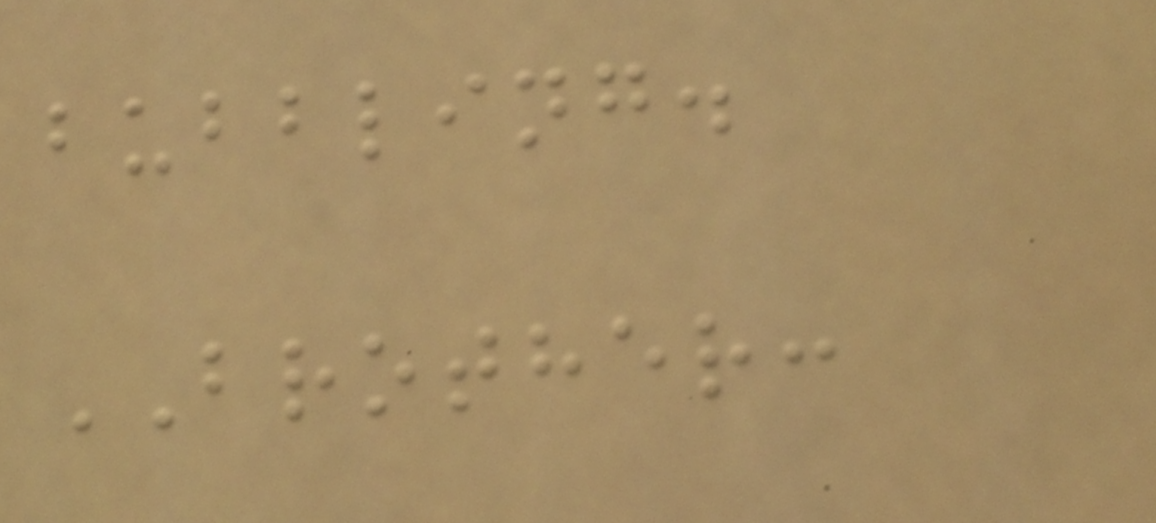bubbling.
BROTHER:
